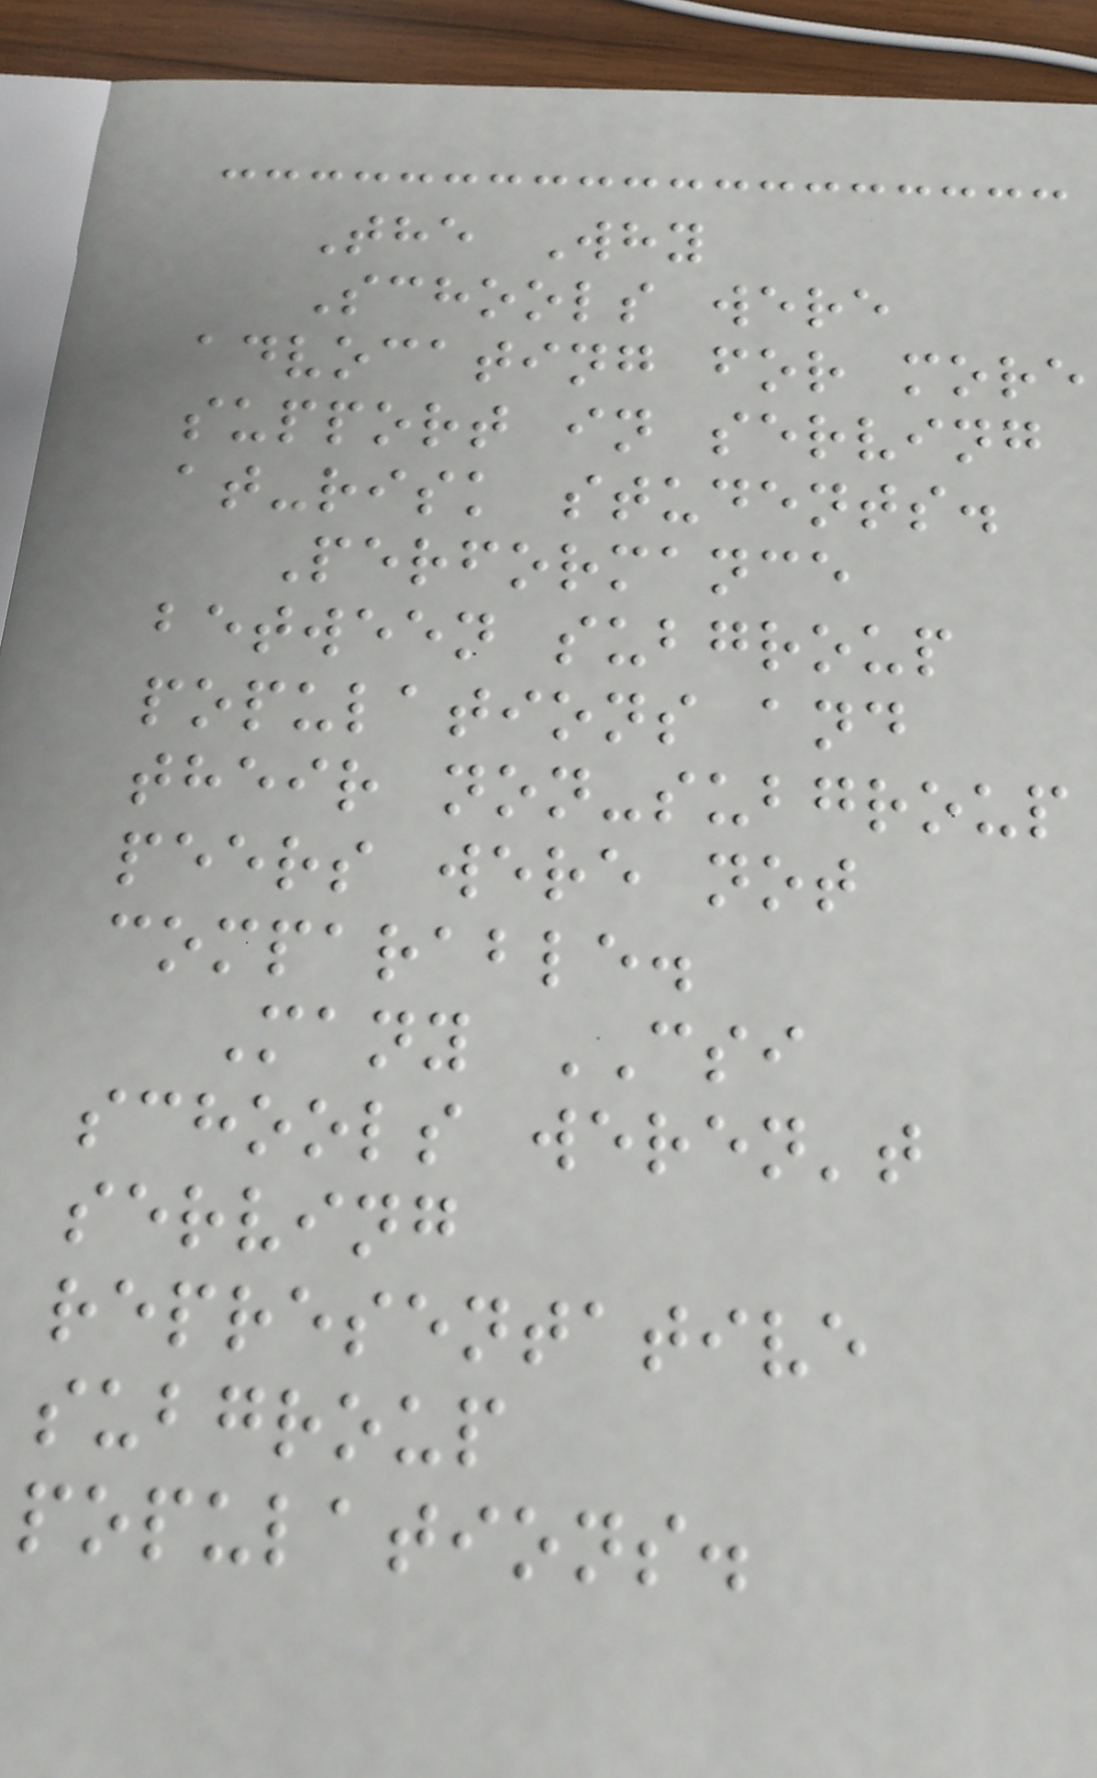The Why
Schools were
advocating for more
support in serving
at-risk students.
Performance
between subgroup
populations and
their non-subgroup
peers were not
comparable.
Many CSI
schools weren't
serving
representative
subgroup
populations.
